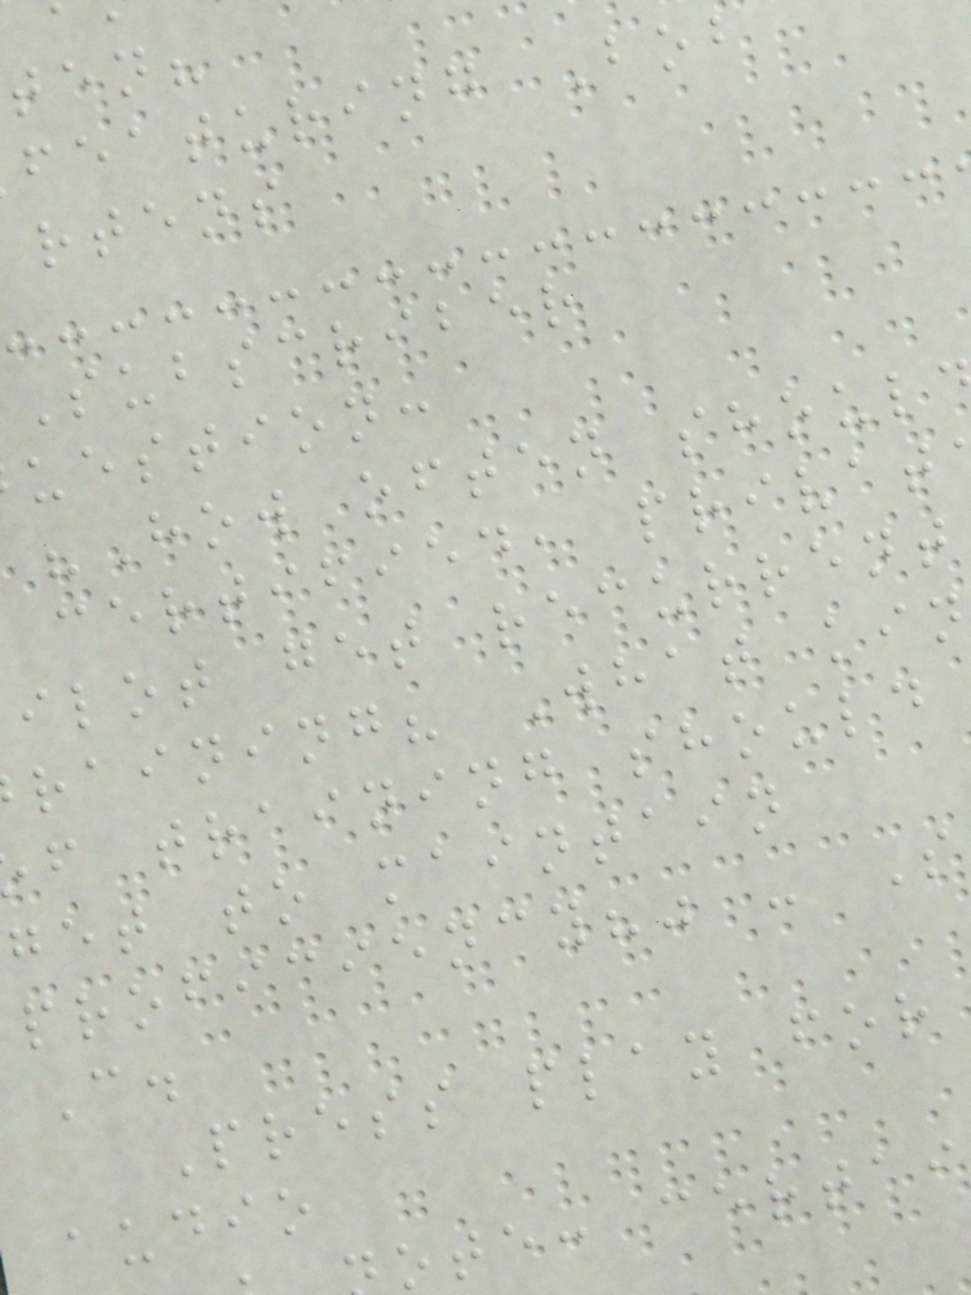ten?
featuring Bob
rtens
Subscriber
uestion:
"How often shoul
certified, privat
ilot get recurrent
raining? What kin
f training should
get to maintain
proficiency?" - S
C.
Press play for
audio
ote: certai
